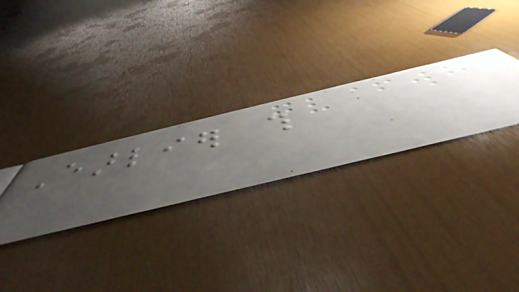Earlier this
